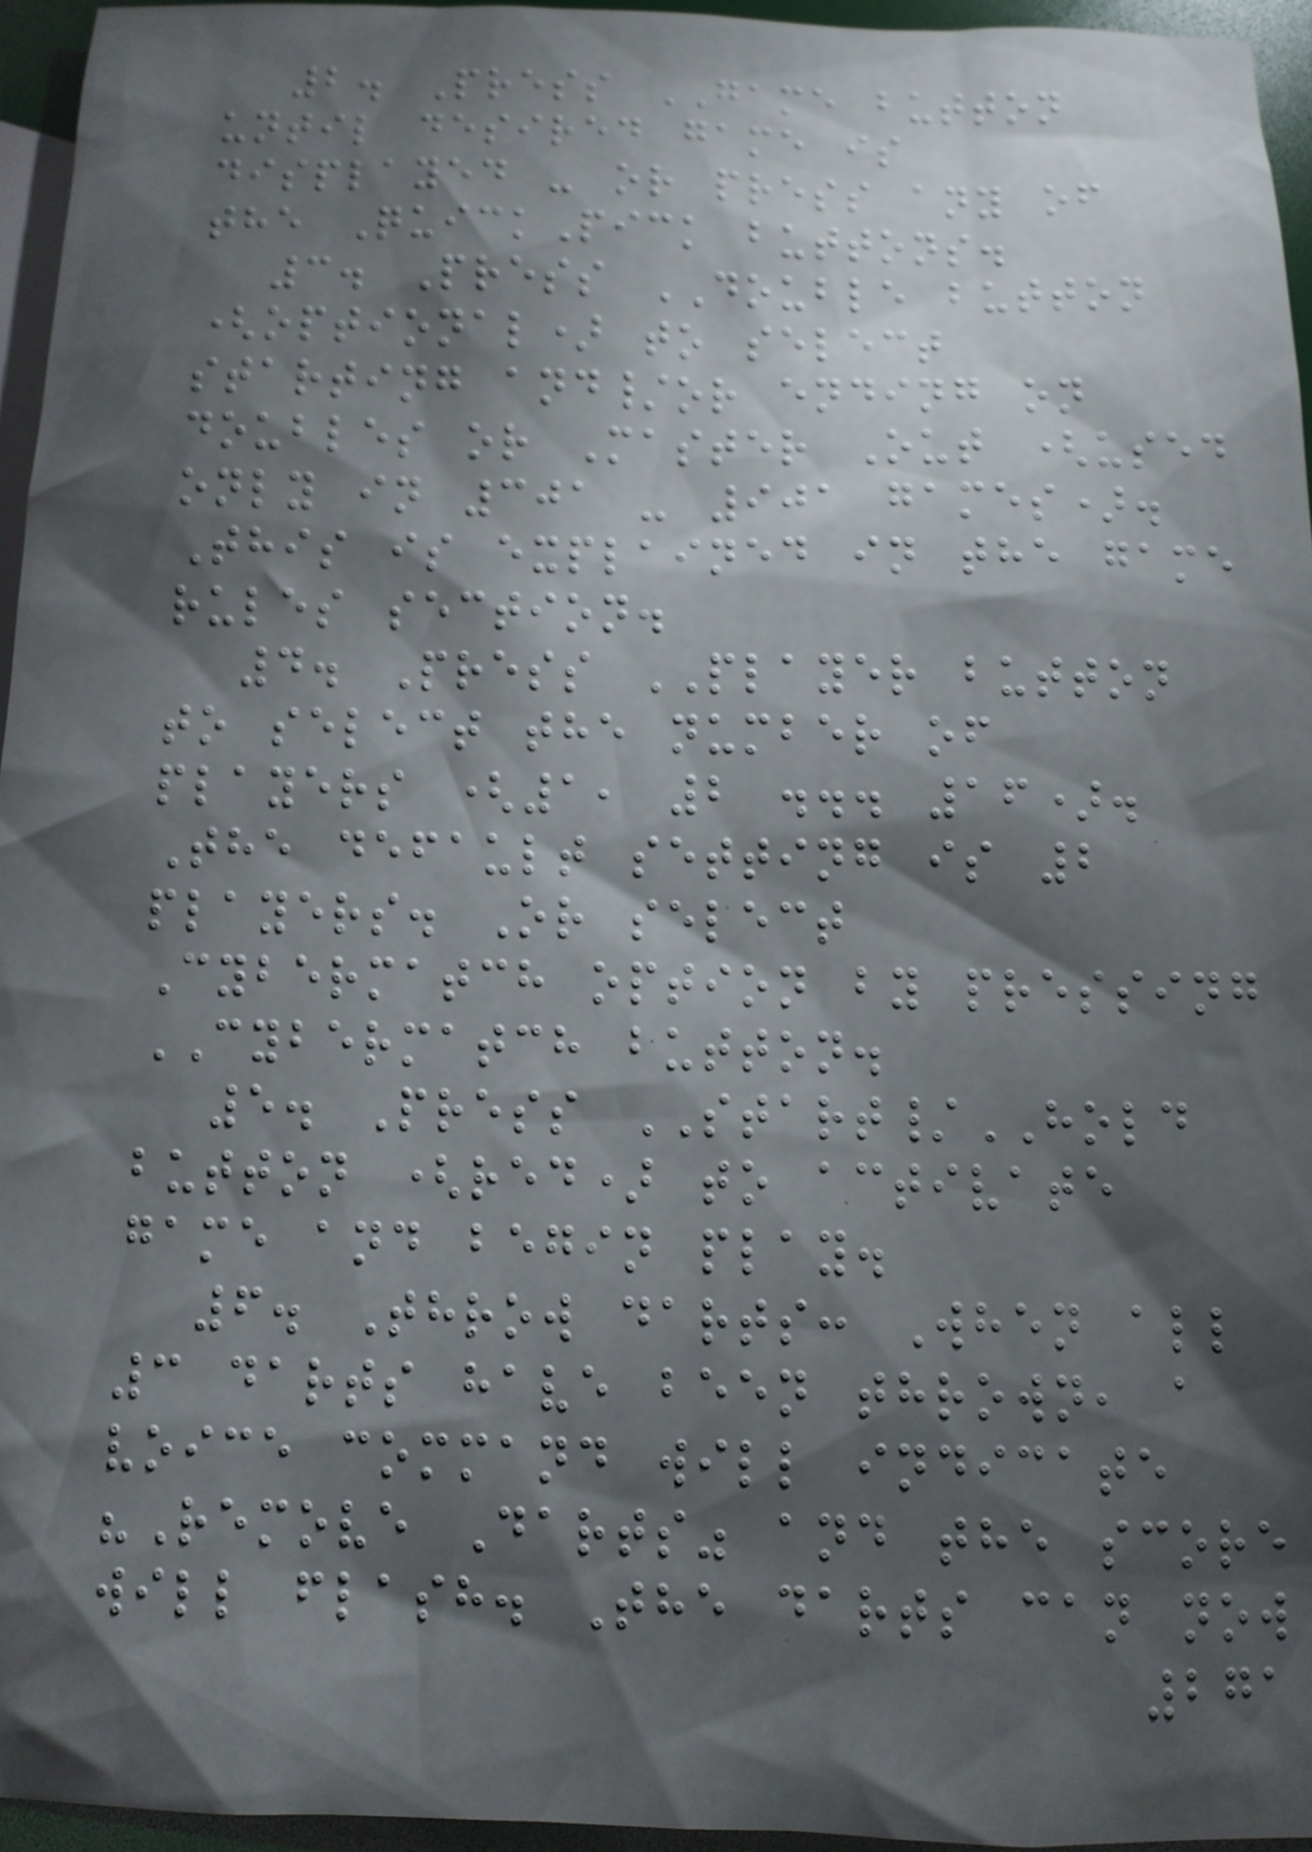2. Press GAME button
until desired game is
displayed - or press any of
the QuickPick buttons.
3. Press DOUBLE button
(optional) to select
starting and/or ending on
doubles or Master Out (used
only in 301 - 901 games).
This is explained in the game
rules section.
4. Press PLAYER button
to select the number of
players (1, 2 ... 16).
The default setting is 2
players. Or select
Cybermatch option by pressing
CYBERMATCH button.
5. Press START/HOLD
button (red) to activate
game and begin play.
6. Throw darts: When all
3 darts have been thrown, a
voice command will indicate
"Remove Darts" and the score
will flash. The darts can now
271
